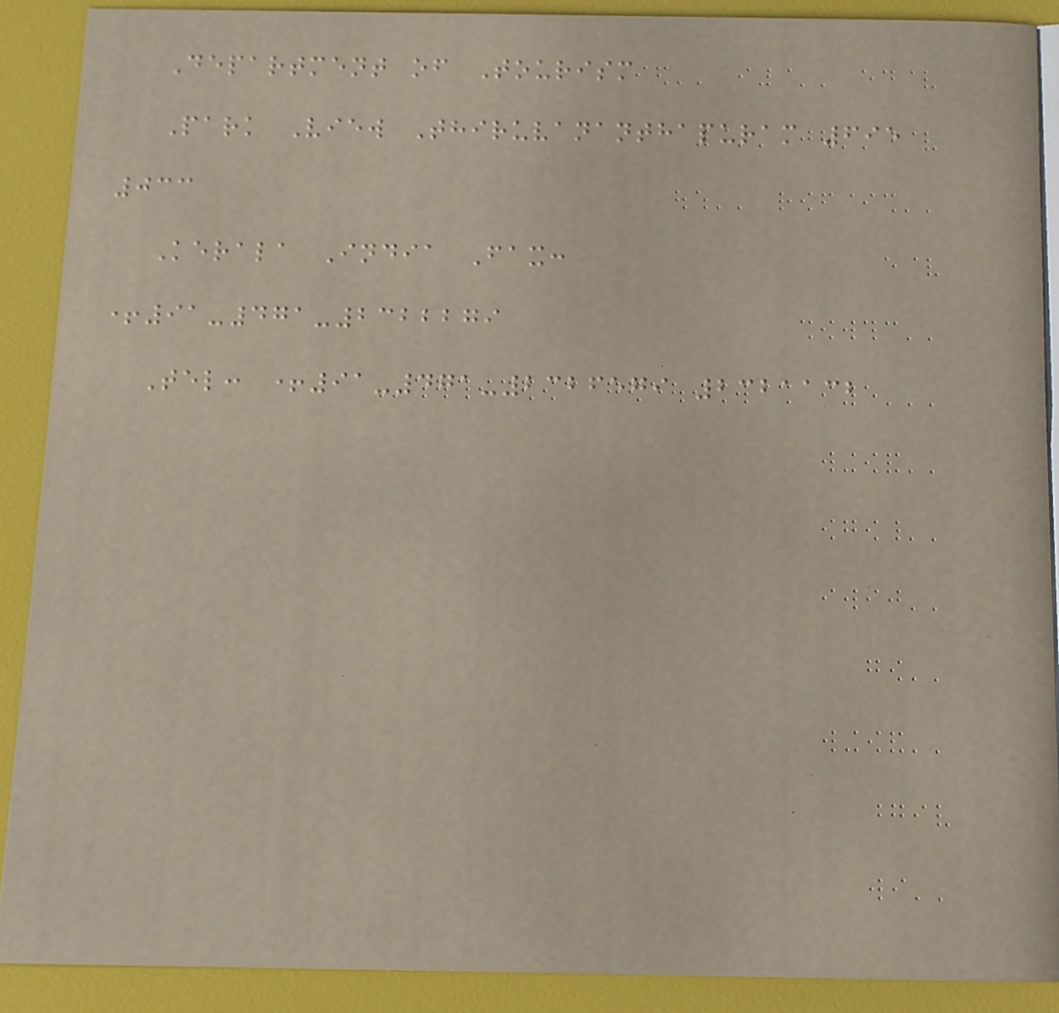Department of Tourism
Park View Thiruvananthapuram 695
033
Kerala India Fax:
+91-471-2322279
Tel: +91-471-2326579 2321132
